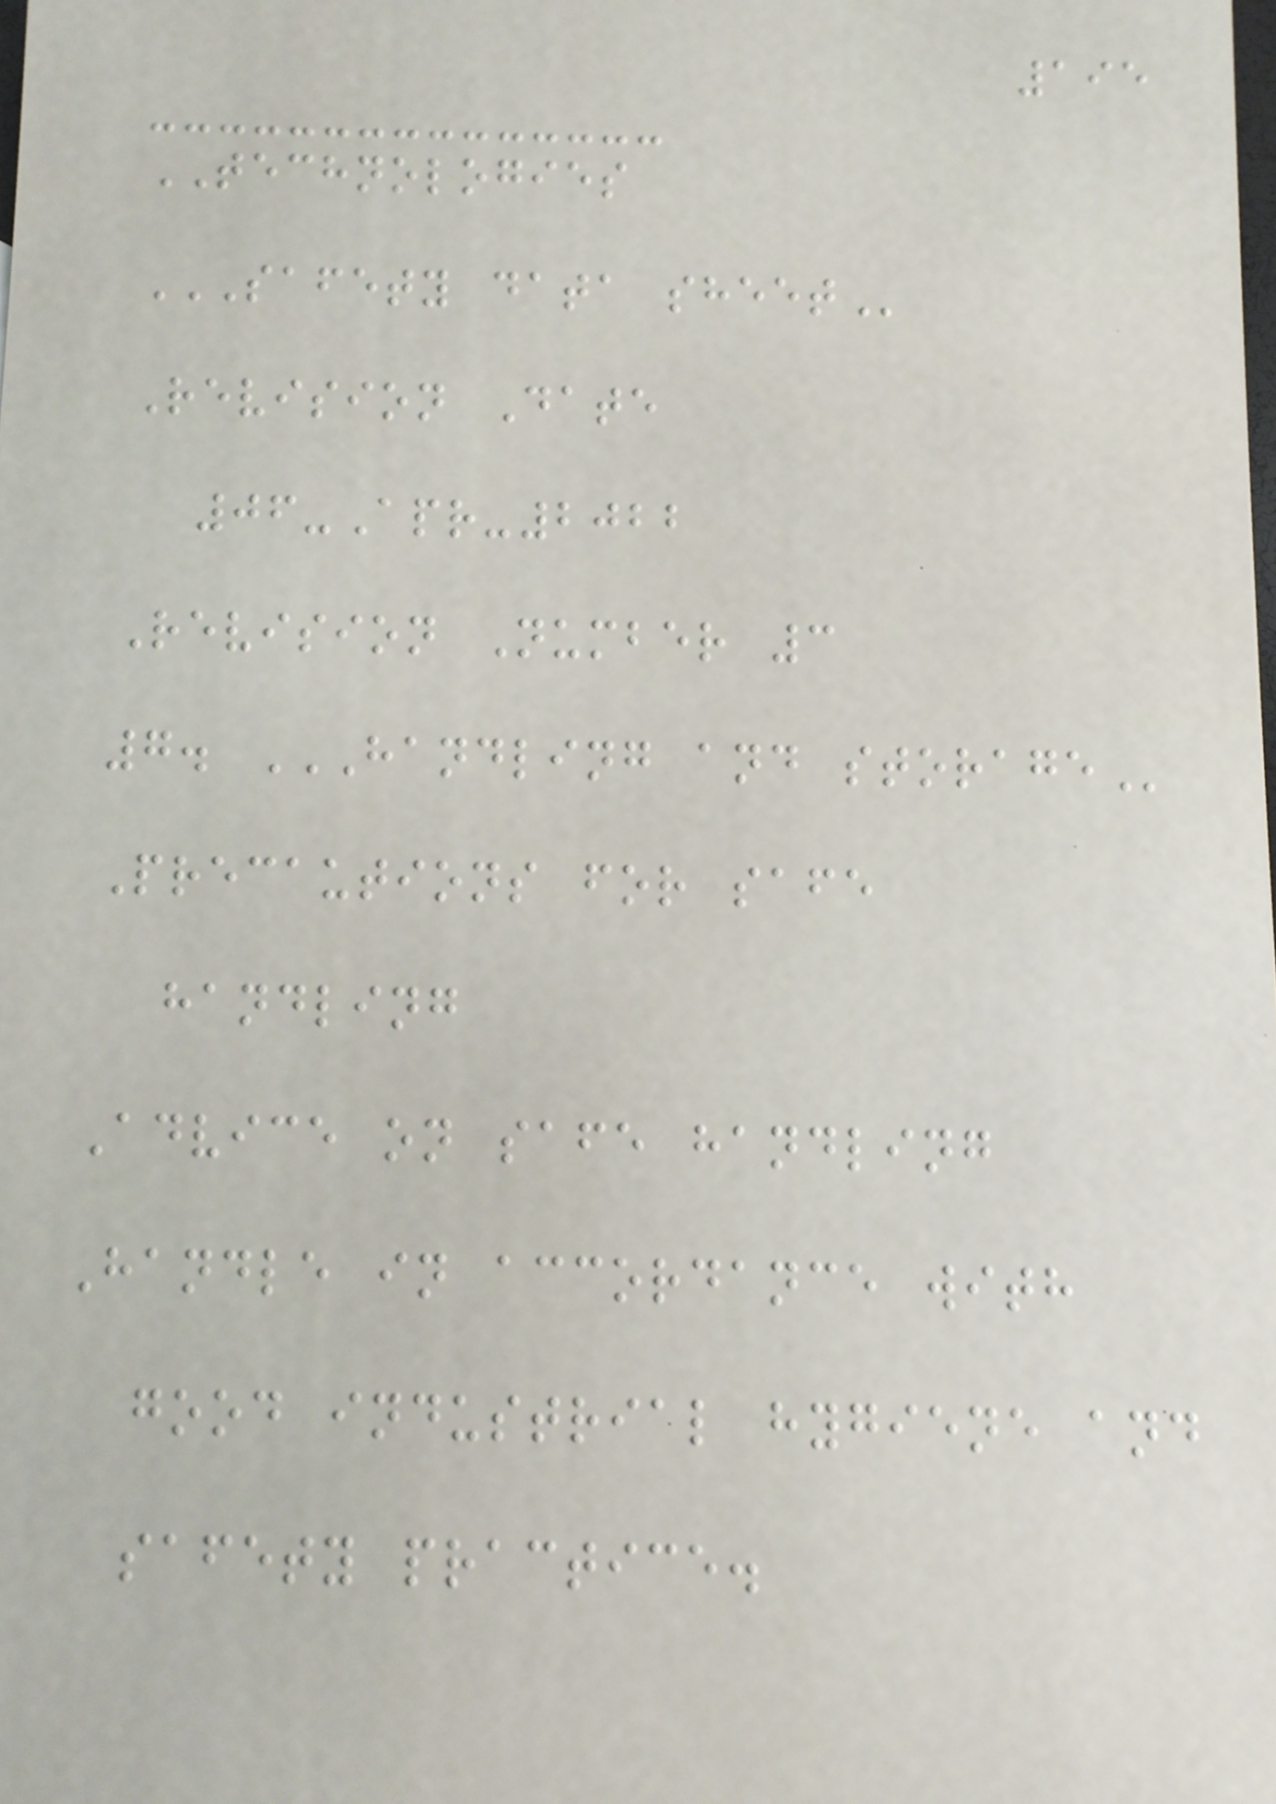195
TECHNOLOGIES
SAFETY DATA SHEET
Revision Date
06-Apr-2022
Revision Number 3
7. HANDLING AND STORAGE
Precautions for safe
handling
Advice on safe handling
Handle in accordance with
good industrial hygiene and
safety practice.
